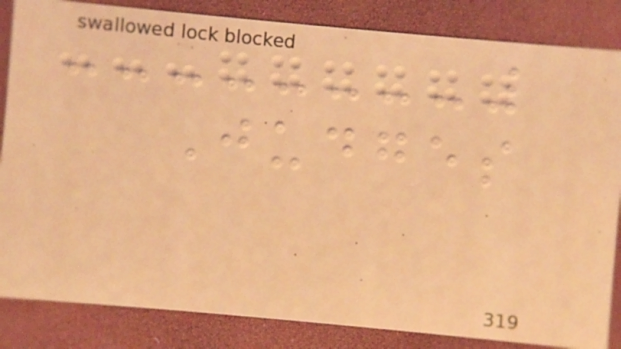Judges
